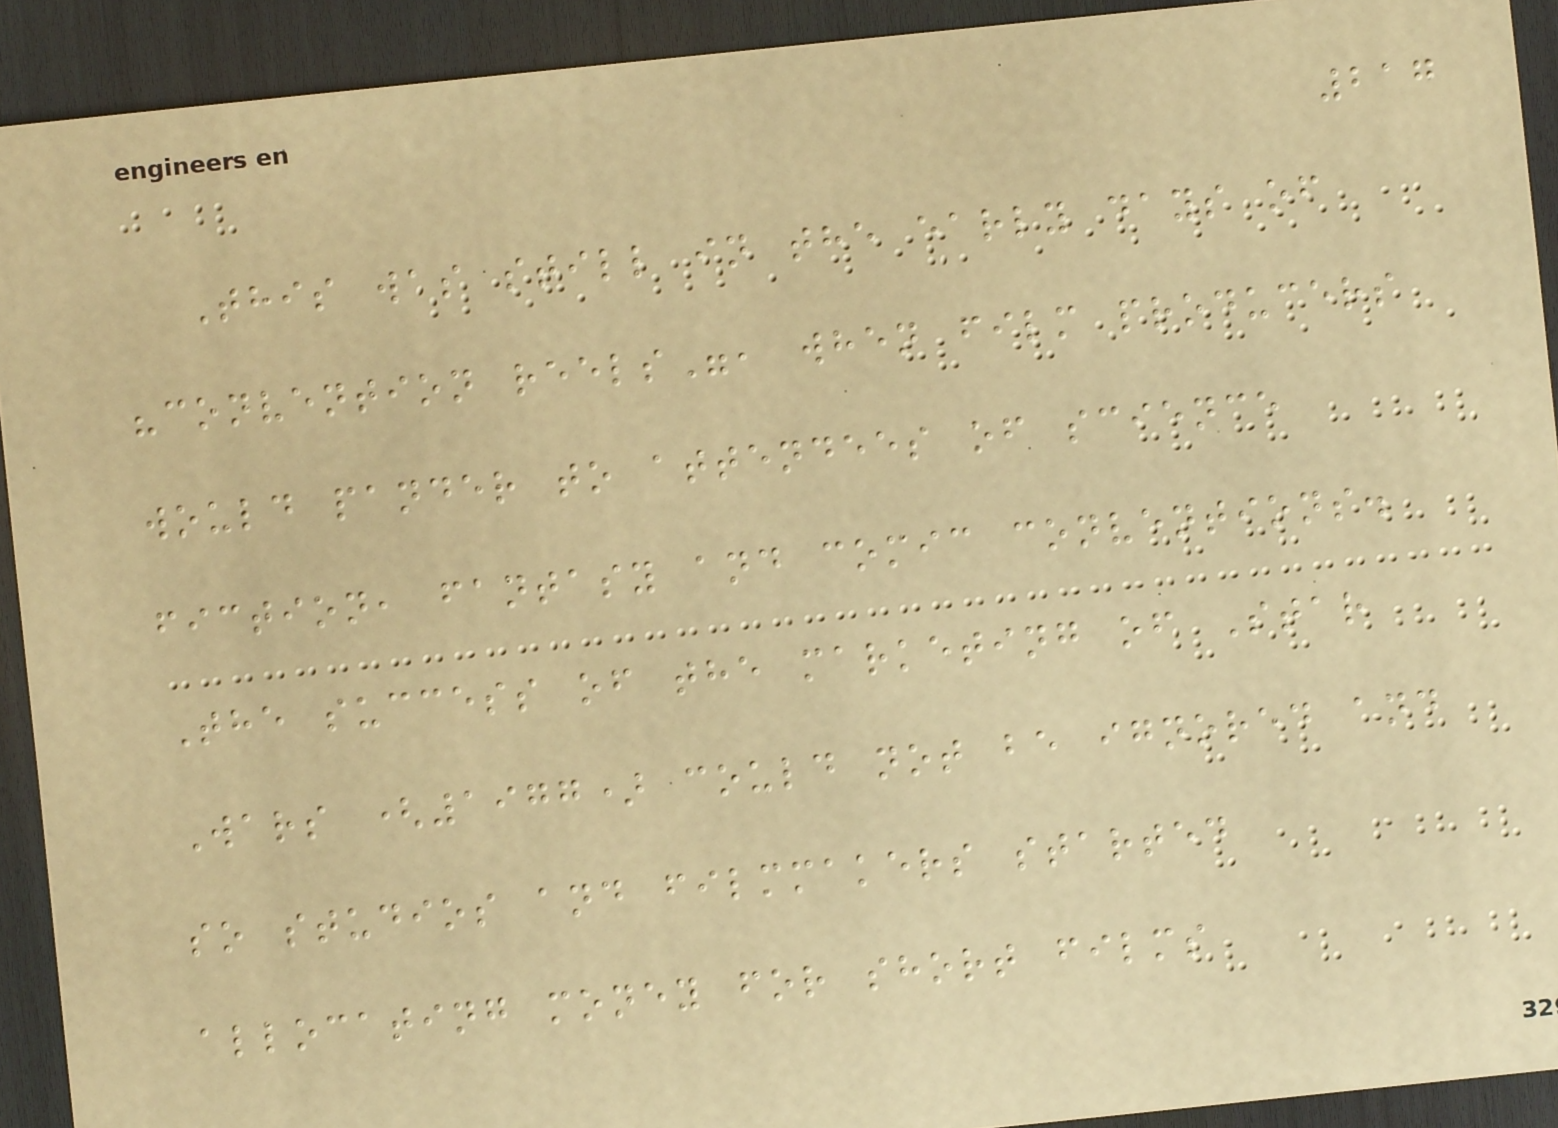217
This was still in the early days of
"convention reels", when film producers
would pander to attendees of science
fiction, fantasy and comic conventions.
The success of the marketing of Star
Wars (1977) could not be ignored and
so studios and filmmakers started
allocating money for short films
